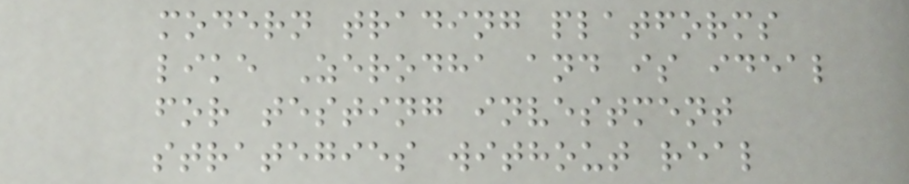modern trading platforms
like Zerodha and is ideal
for testing investment
strategies without real
